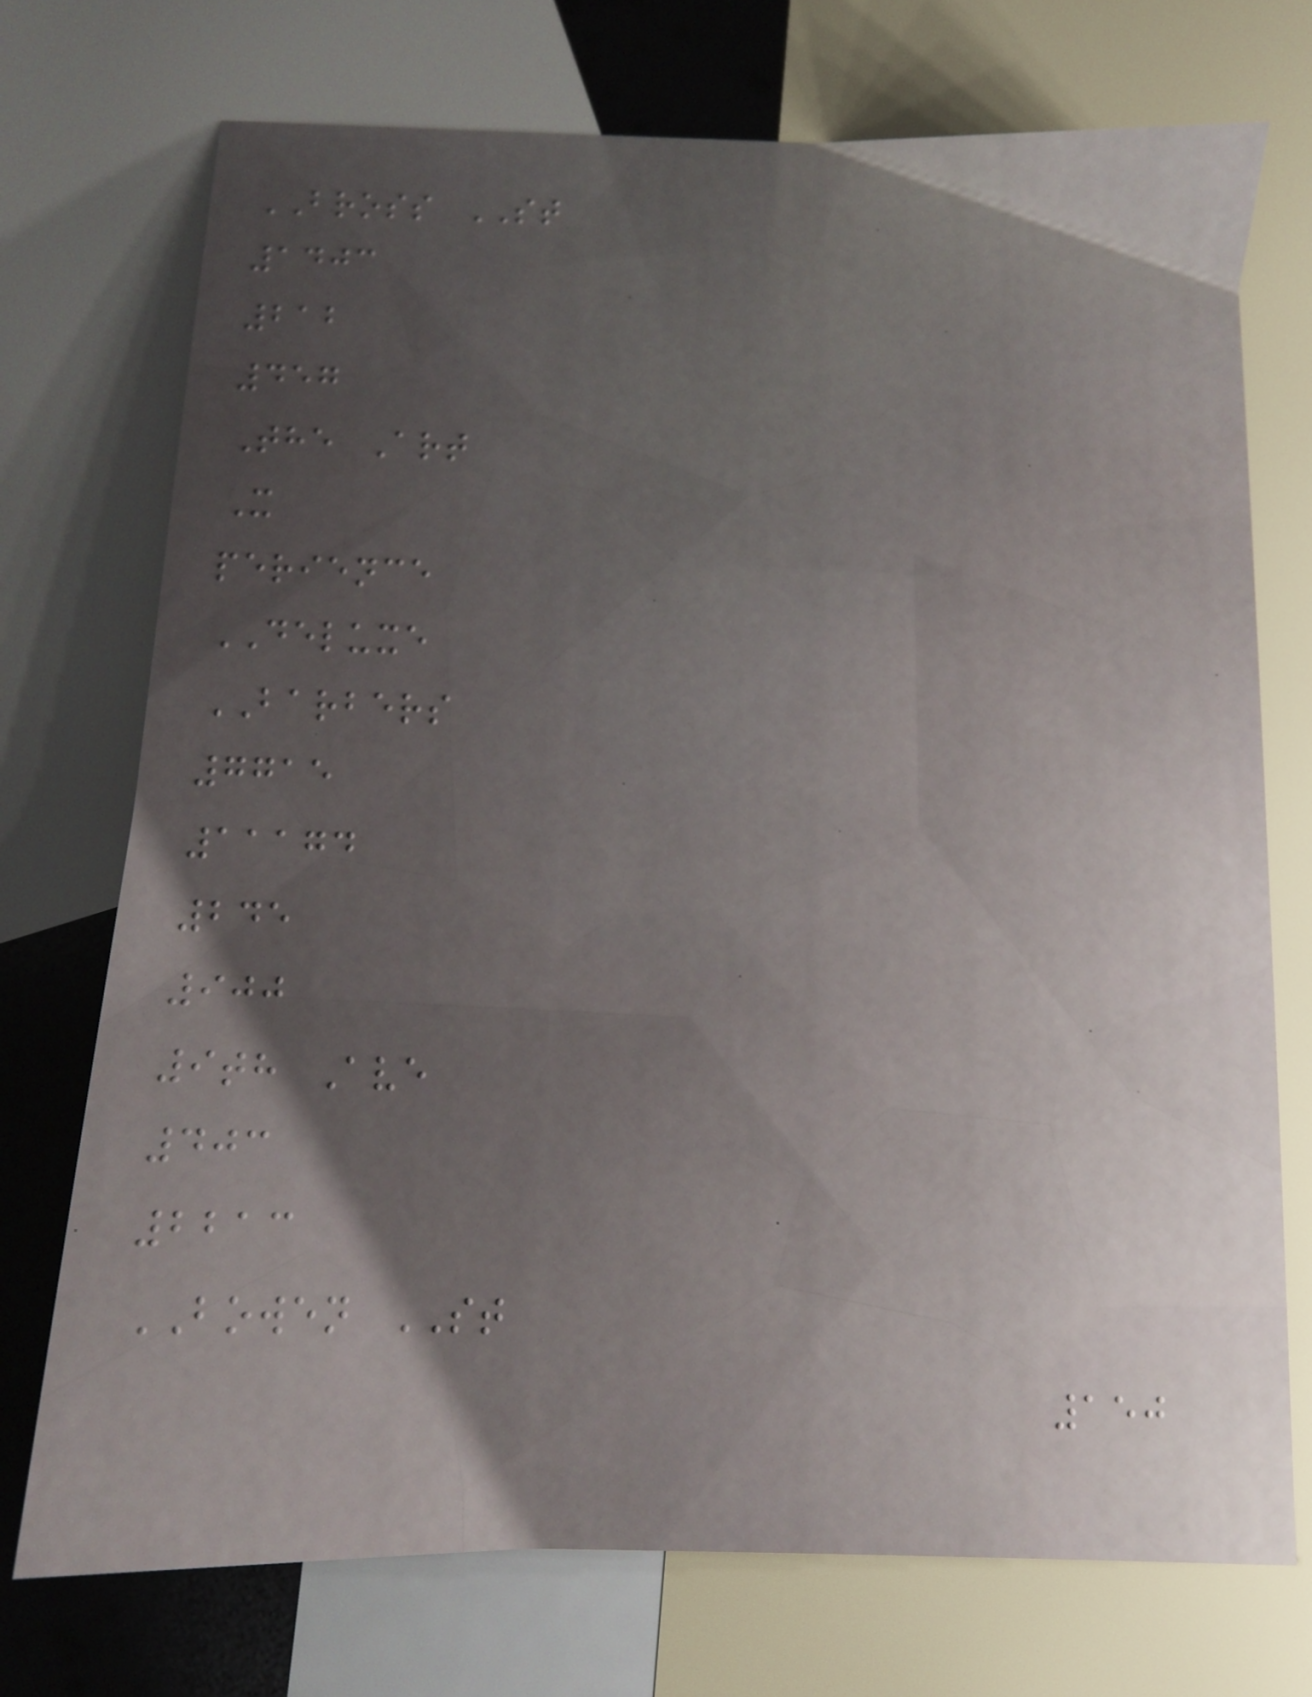BROSS ST
1403
212
457
The Art
X
perience
DELUXE
BARBERS
7715
11174
245
900
9th Ave
403
2213
BOWEN ST
150
